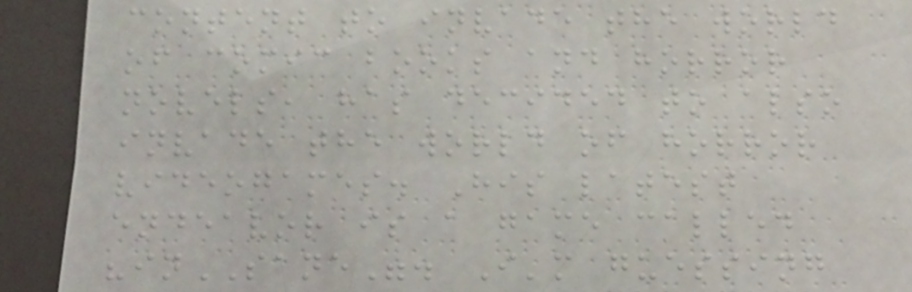content to invade the world
of comic books and horror
novels, has decided to also
invade the world of horror
videogames. His latest
endeavor is a game called
"inSANE". I'm guessing
